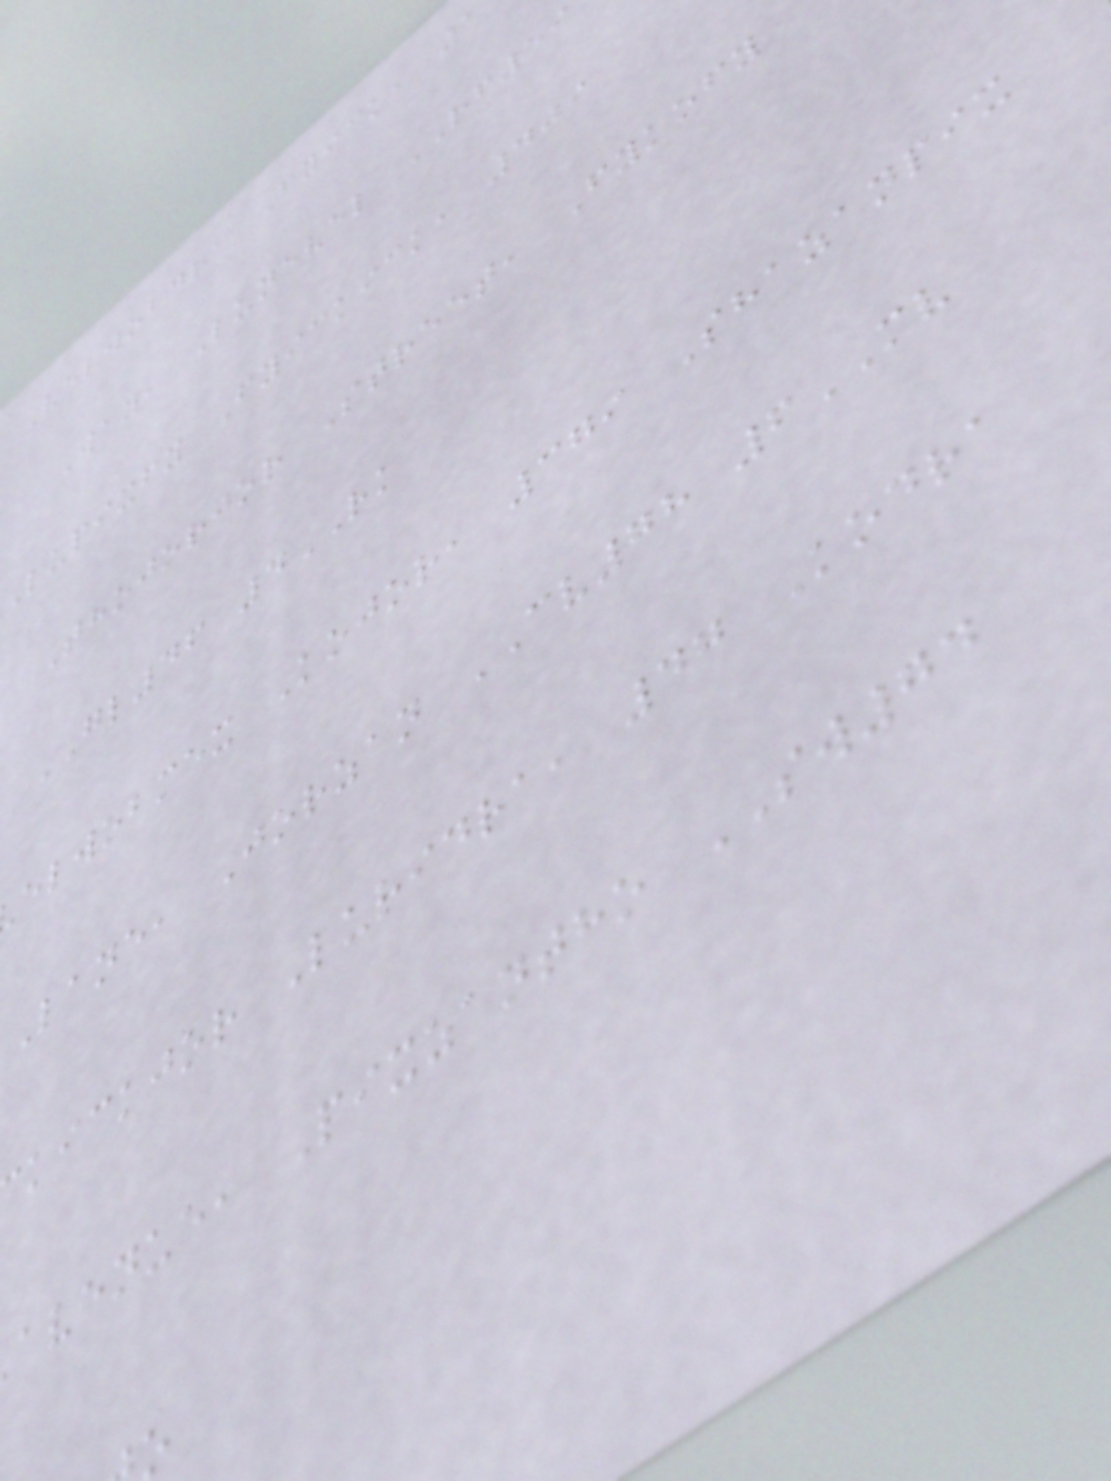Velwobdra Fyick, 1
Way, Lunevel RF59
Lupixfy Fyickick, 409
Thojorjor Street, Fykofy
GL46 4RK
elwobmex Kojor, 379 Shazanpix
Lane, Jorzan CV78 6MV
kickjor Luridra, 47 Kodra
avenue, Pixzantho SW74
